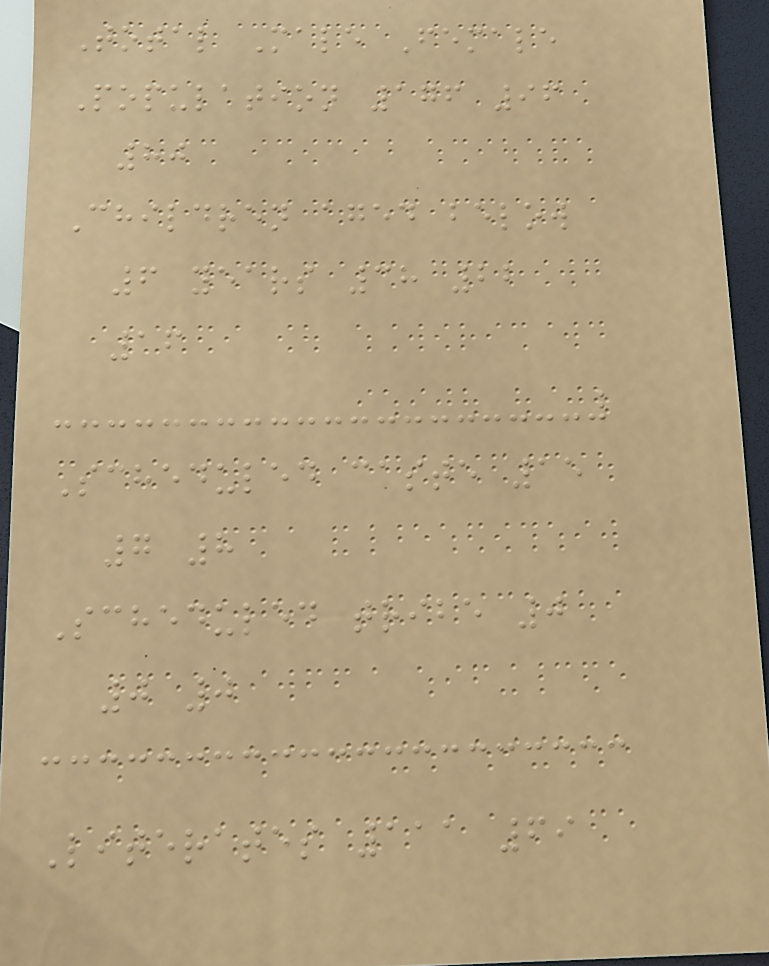Total Male Female
Population 176 96
80
Children aged below
6 years 38 22
16
Scheduled caste 15
7 8
Scheduled tribe 0
0 0
Literates 111 69
